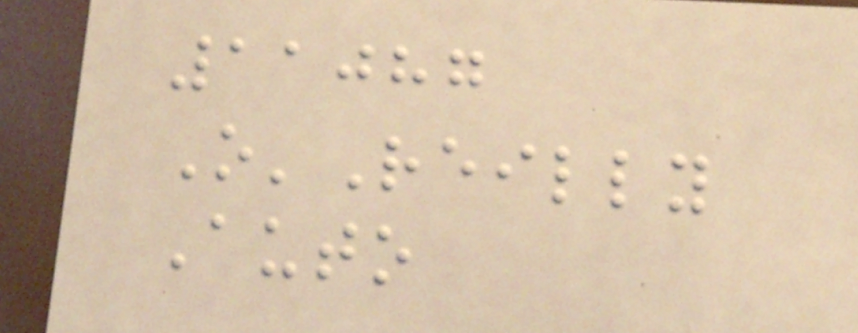11087
O'Reilly
Auto
